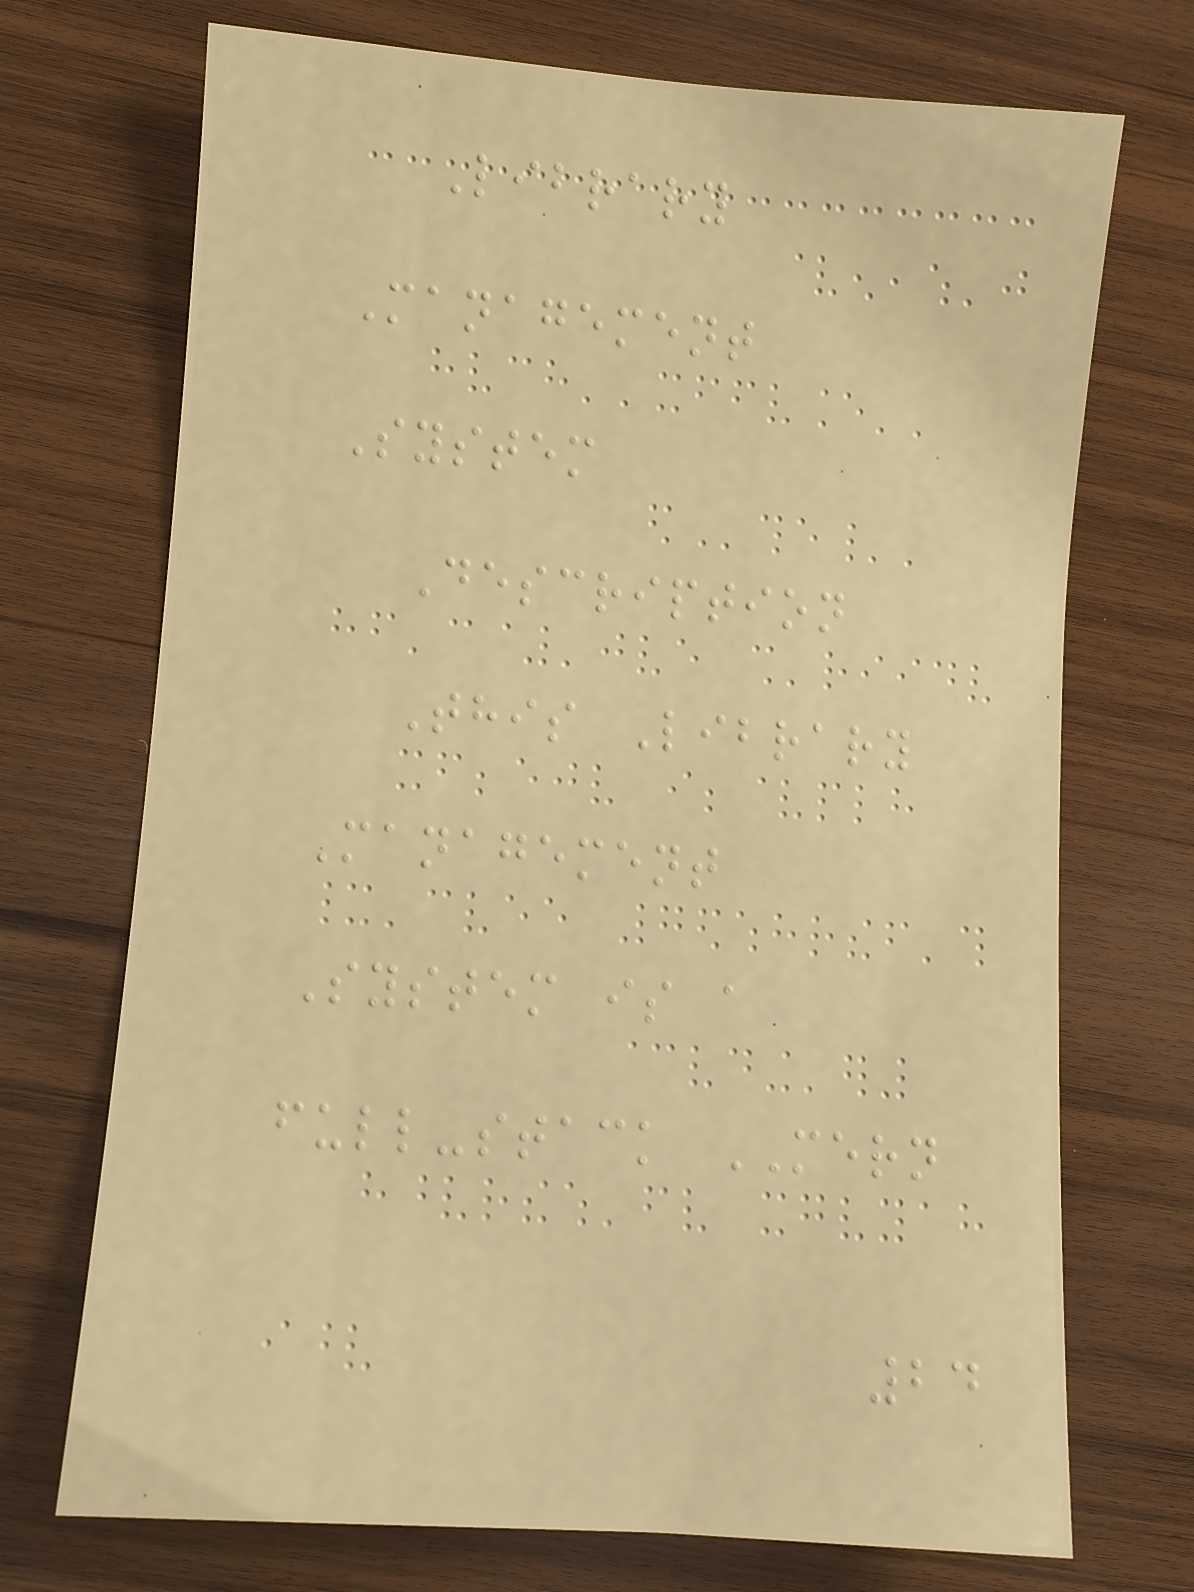Library
Management
System
Description
This Library
Management
System is a
full-stack MERN
24
